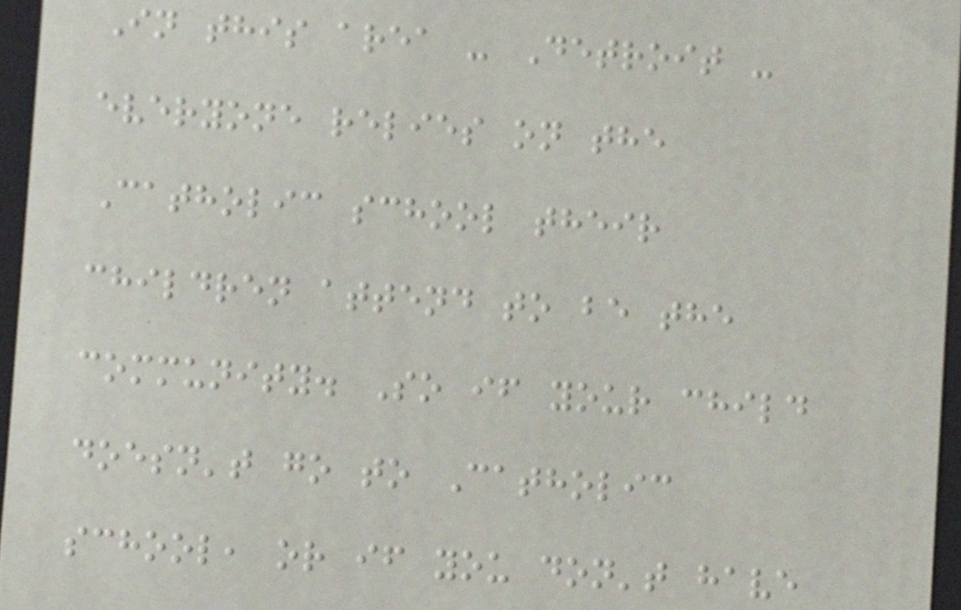In this area - Detroit -
everyone relies on the
Catholic school their
children attend to be the
community. So if your child
doesn't go to Catholic
school, or if you don't have
